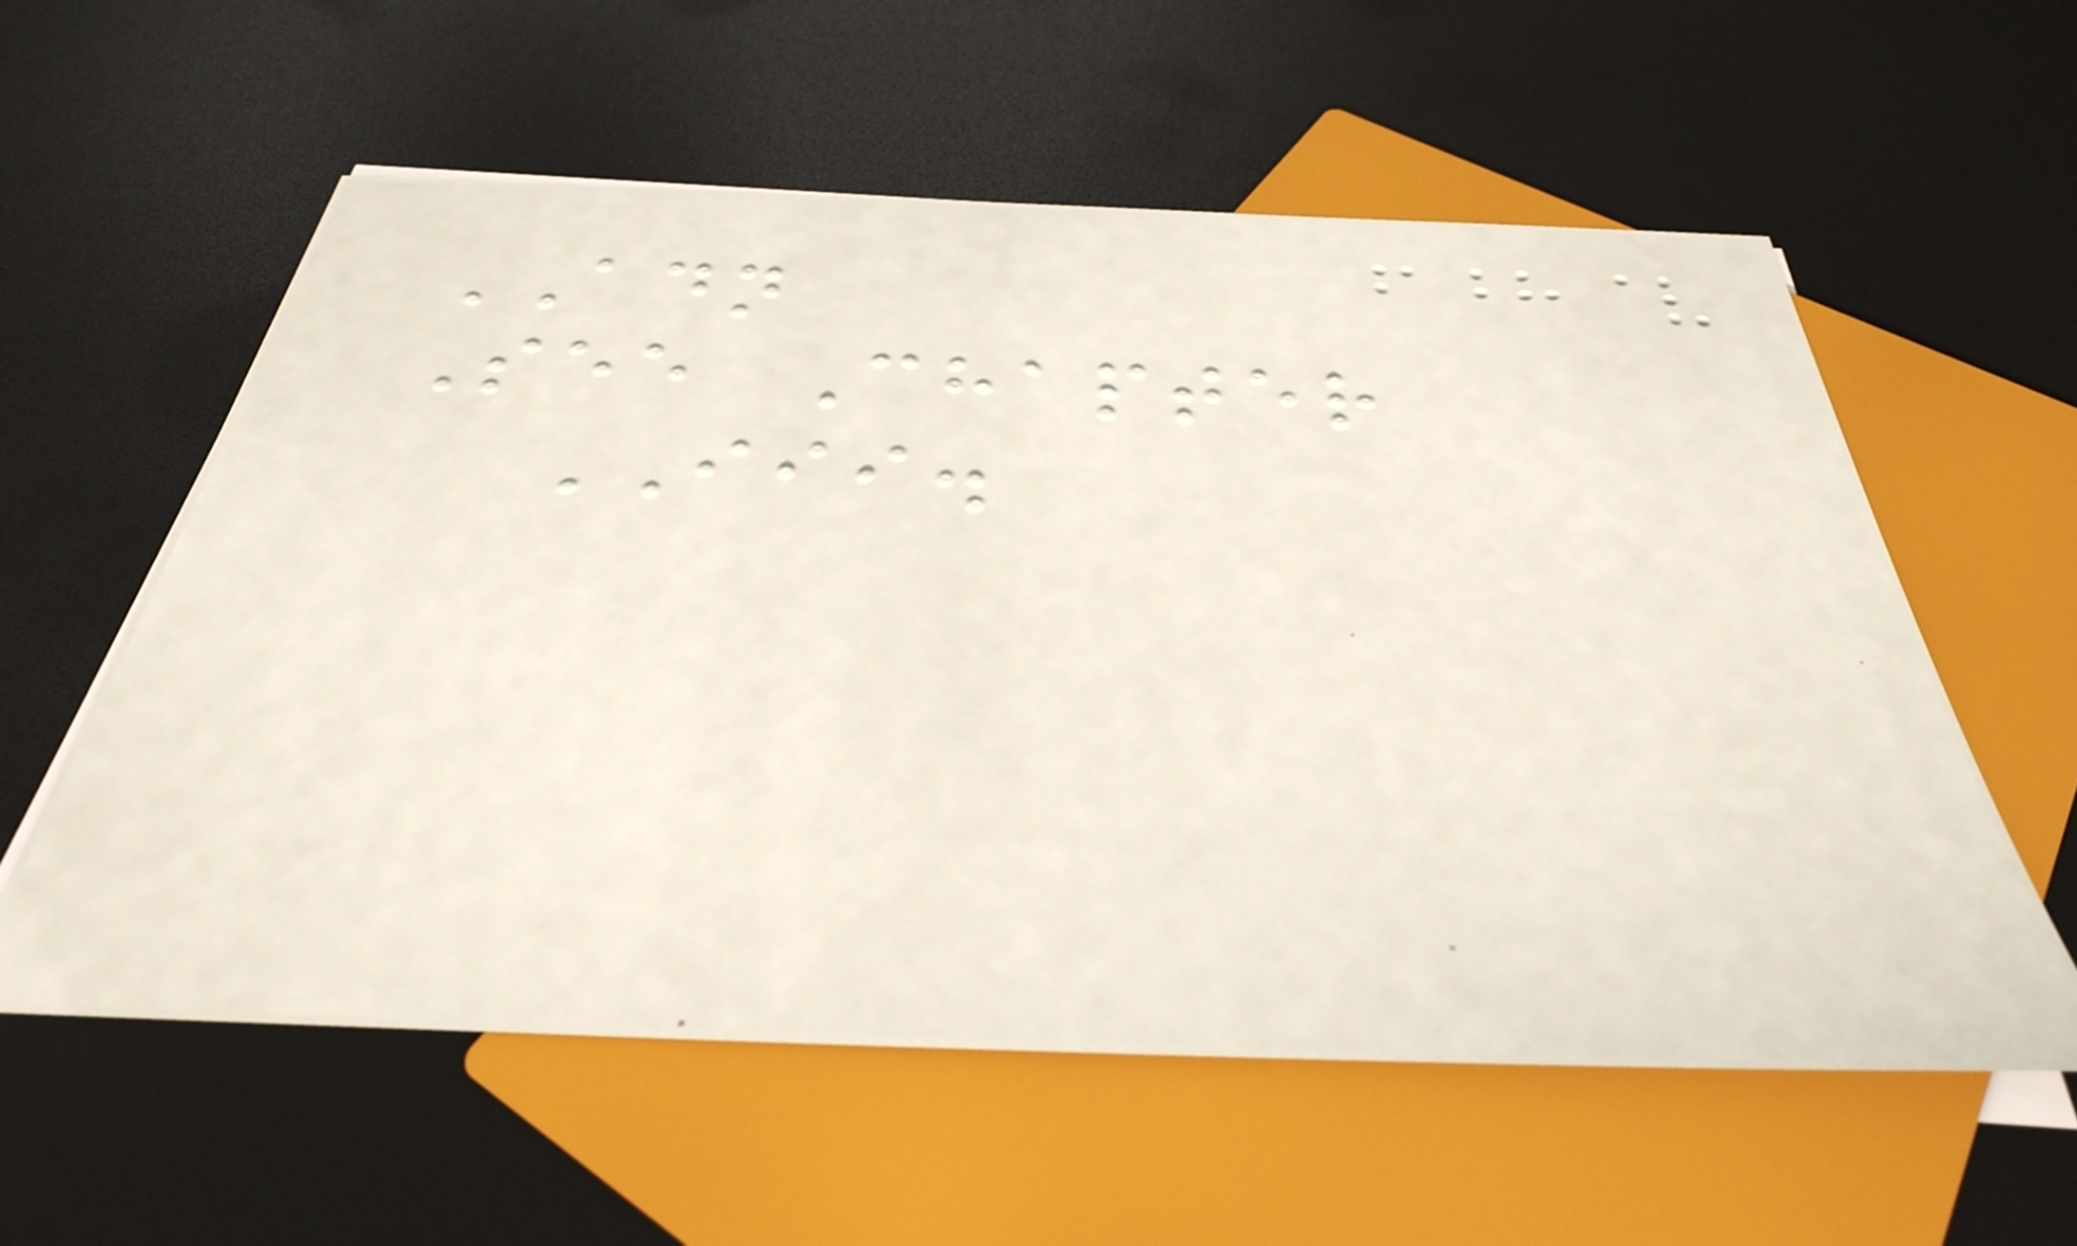ADN
See Chapter
III.
